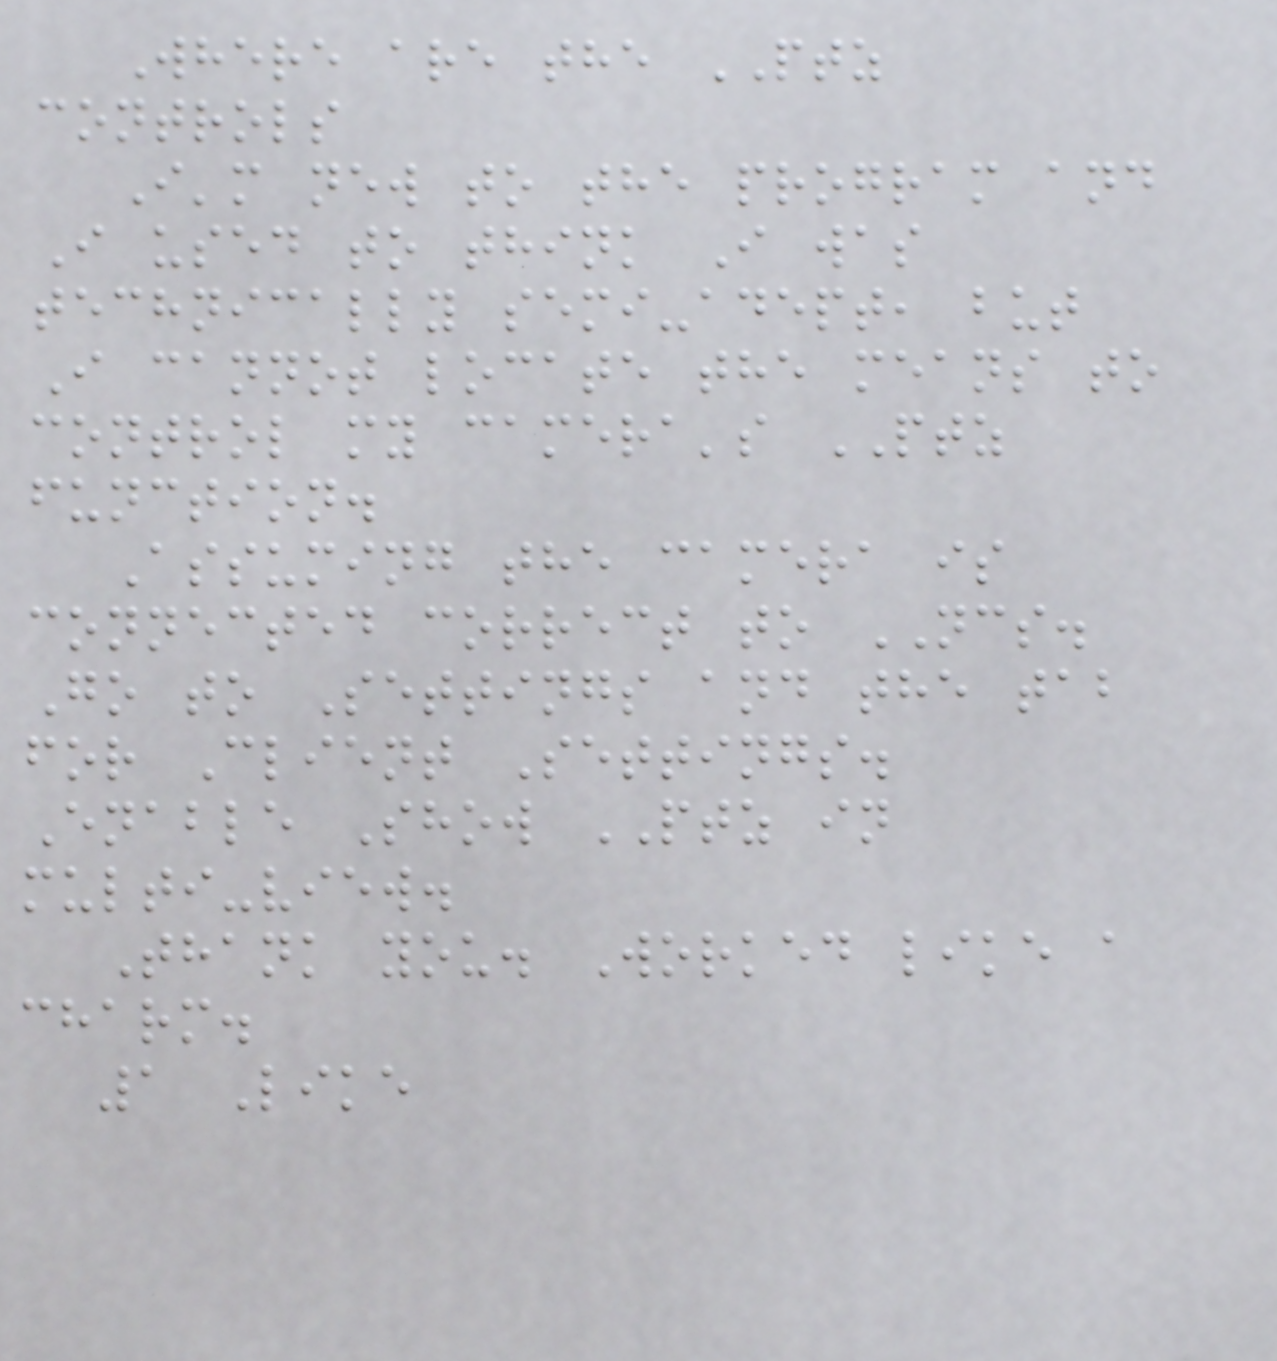Where are the PTZ
controls
I'm new to the program and
I used to think I was
technically semi-adept, but
I cannot locate the means to
control my camera's PTZ
function.
Assuming the camera is
connected correct to NCS.
Go to Settings and the tab
for Client Settings.
Enable Show PTZ in
multi-view.
Thank you. Worked like a
charm.
1 Like
